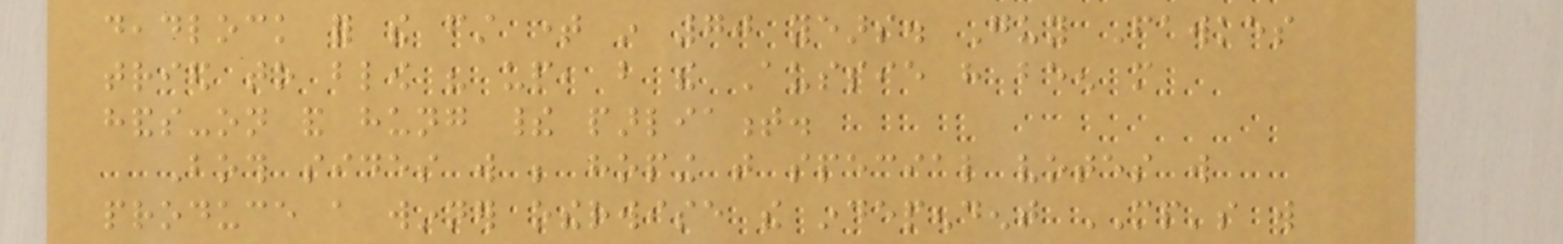deadlock for the first time in 70 years. Guy Fawkes
tried to blow his up, but the Aussie have been more
hands-on and hung their parliament.
Both sides will be hoping that special votes will
produce a winner otherwise the independent MP's will
